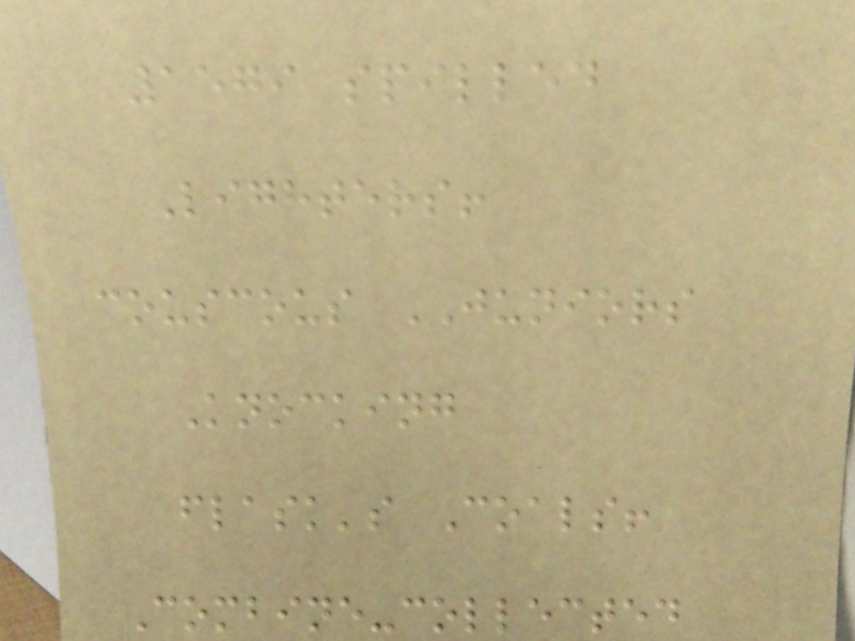1579 spilled
Lighters!
couscous JUNIORS
Knocking
flask's Coals!
Combine-collected
